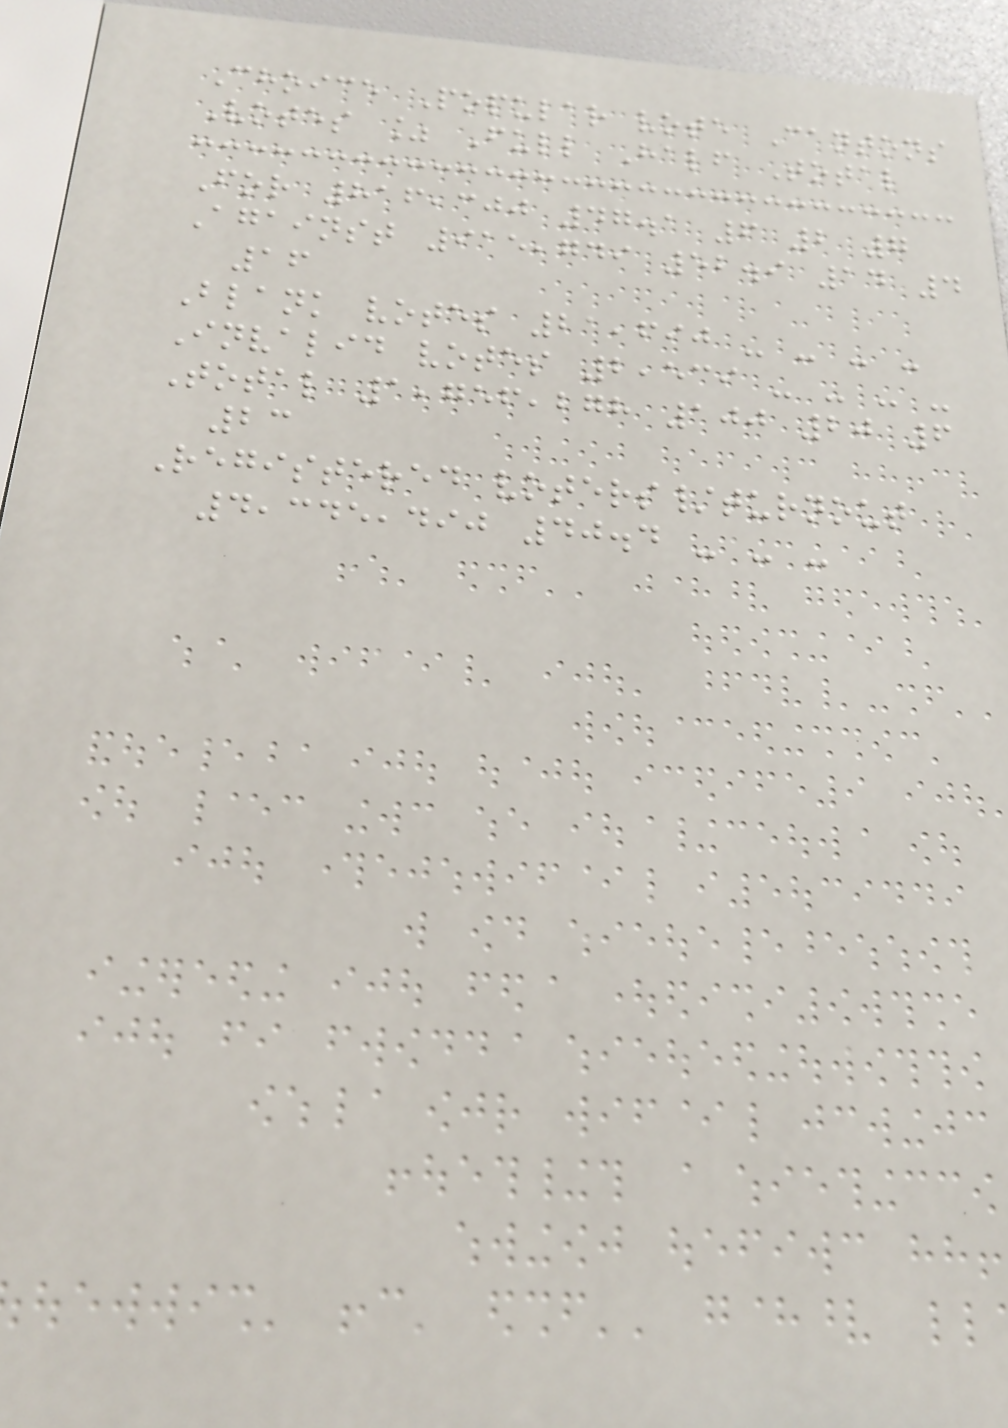Choice Popular vote Cantons
Votes % Full Half Total
For 816,300 47.1 6 2 7
Against 915,749 52.9 14 4
16
Blank votes 21,690 - - - -
Invalid votes 2,539 - - - -
Total 1,756,278 100 20 6
23
Registered voters/turnout
4,345,490 40.4 - - -
